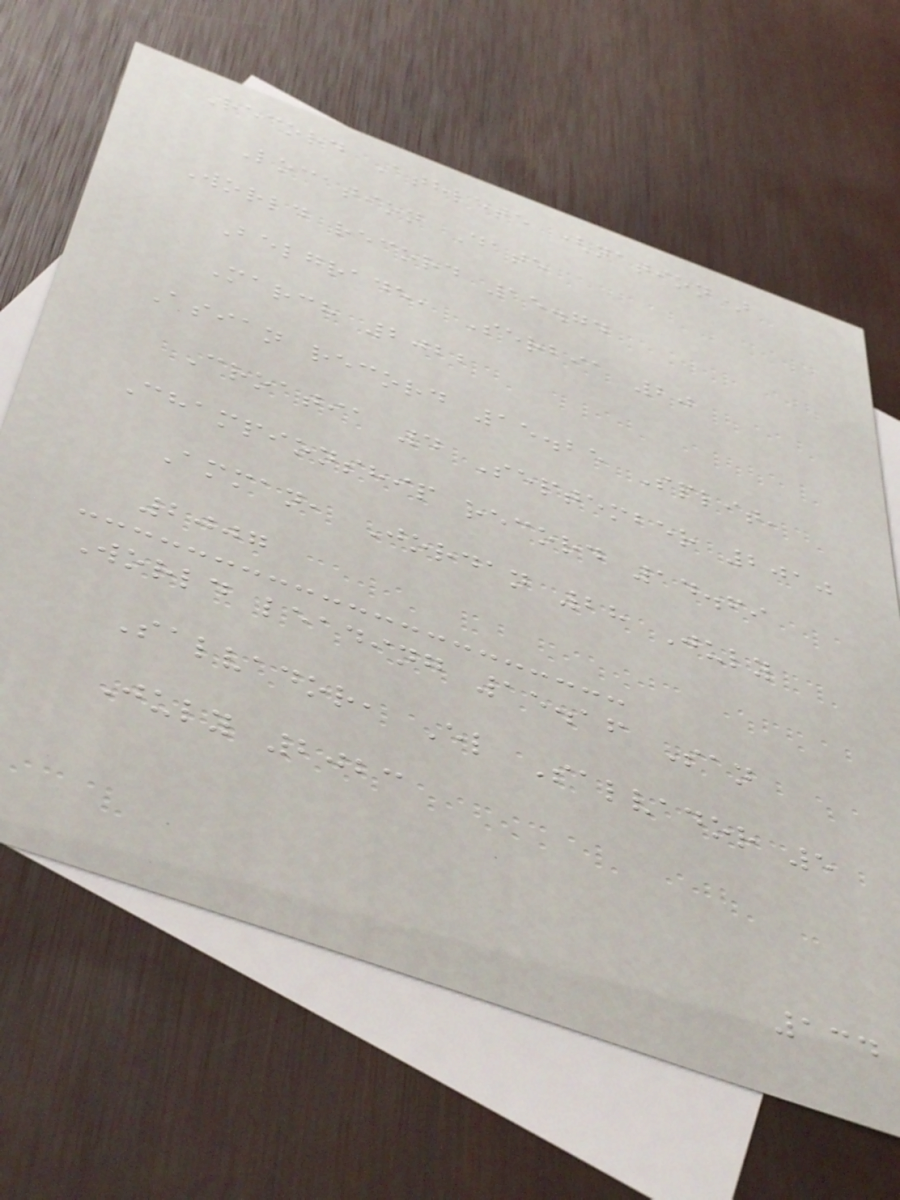Record Athlete (nation)
Location Date
World record 15.74
Belgrade, Serbia 20
March 2022
Asian record 15.25 Split,
Croatia 4 September 2010
Championship record 14.69
Amman, Jordan 28 July
2007
World leading 15.16 San
Salvador, El Salvador 5
July 2023
134
